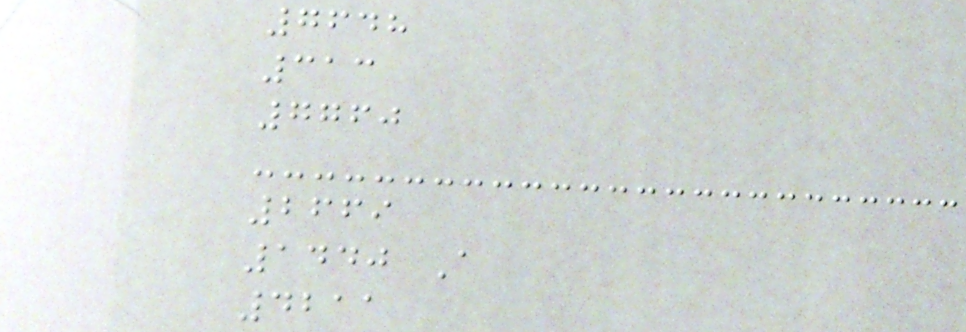7648
313
7760
2669
1440 A
4211
